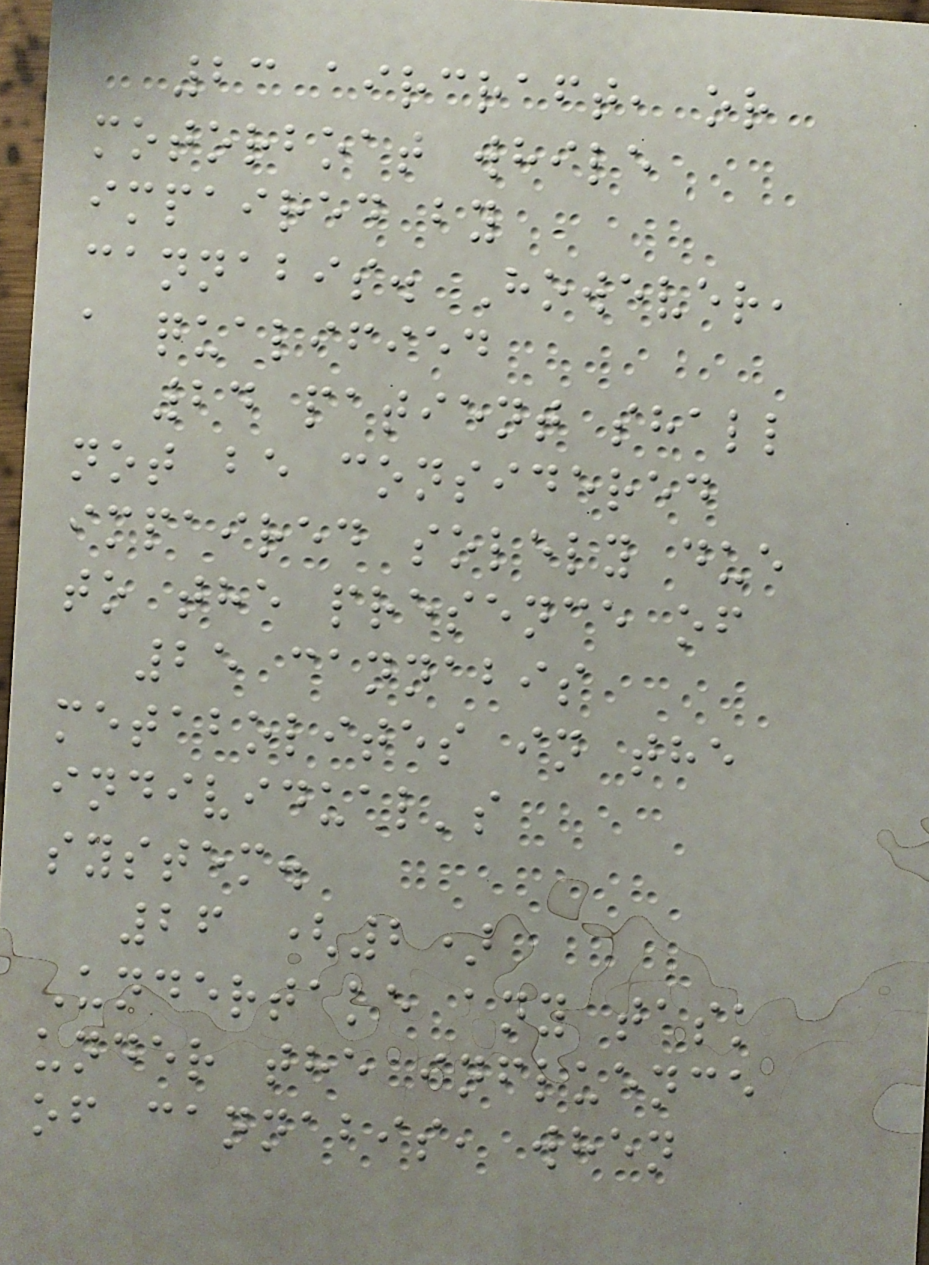23 aircraft, or
motorboat while
impaired by
cannabis. However,
a qualified
24 patient shall
not be considered
impaired solely due
to the presence of
25 cannabis
metabolites in the
individual's
system.
26 (2)
Undertake any task
under the influence
of cannabis, when
